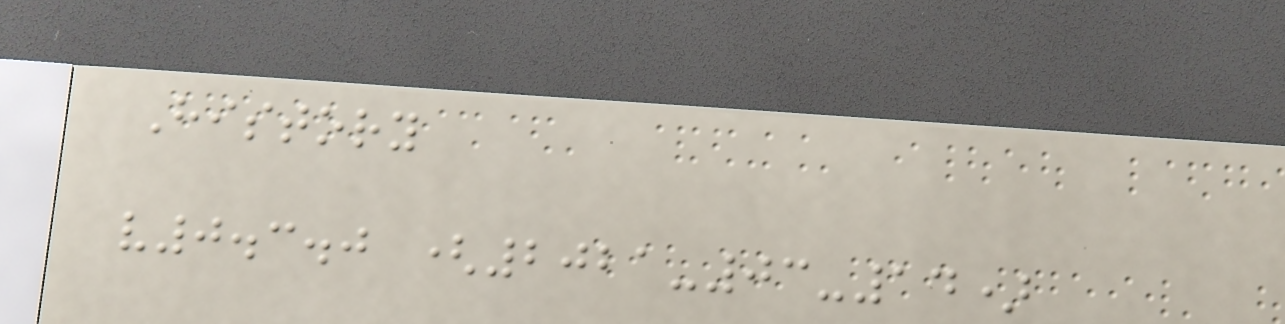History
v0.3.0 (2021-03-14)
